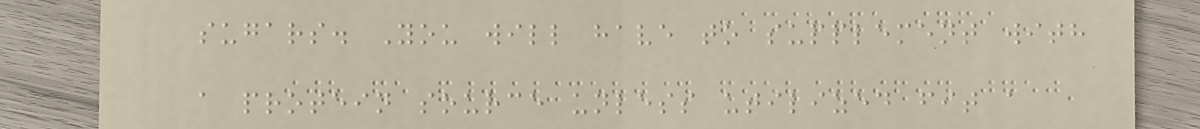sugars. You will have to supplement with
a protein source unless utilized fit a
